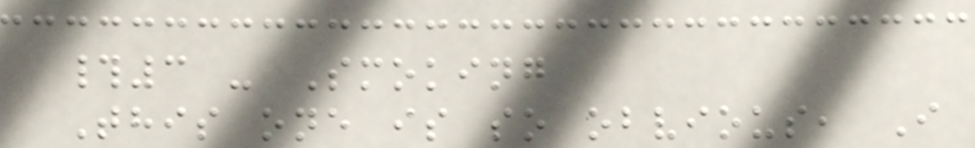#3 - Smoking
This one is so obvious, I
